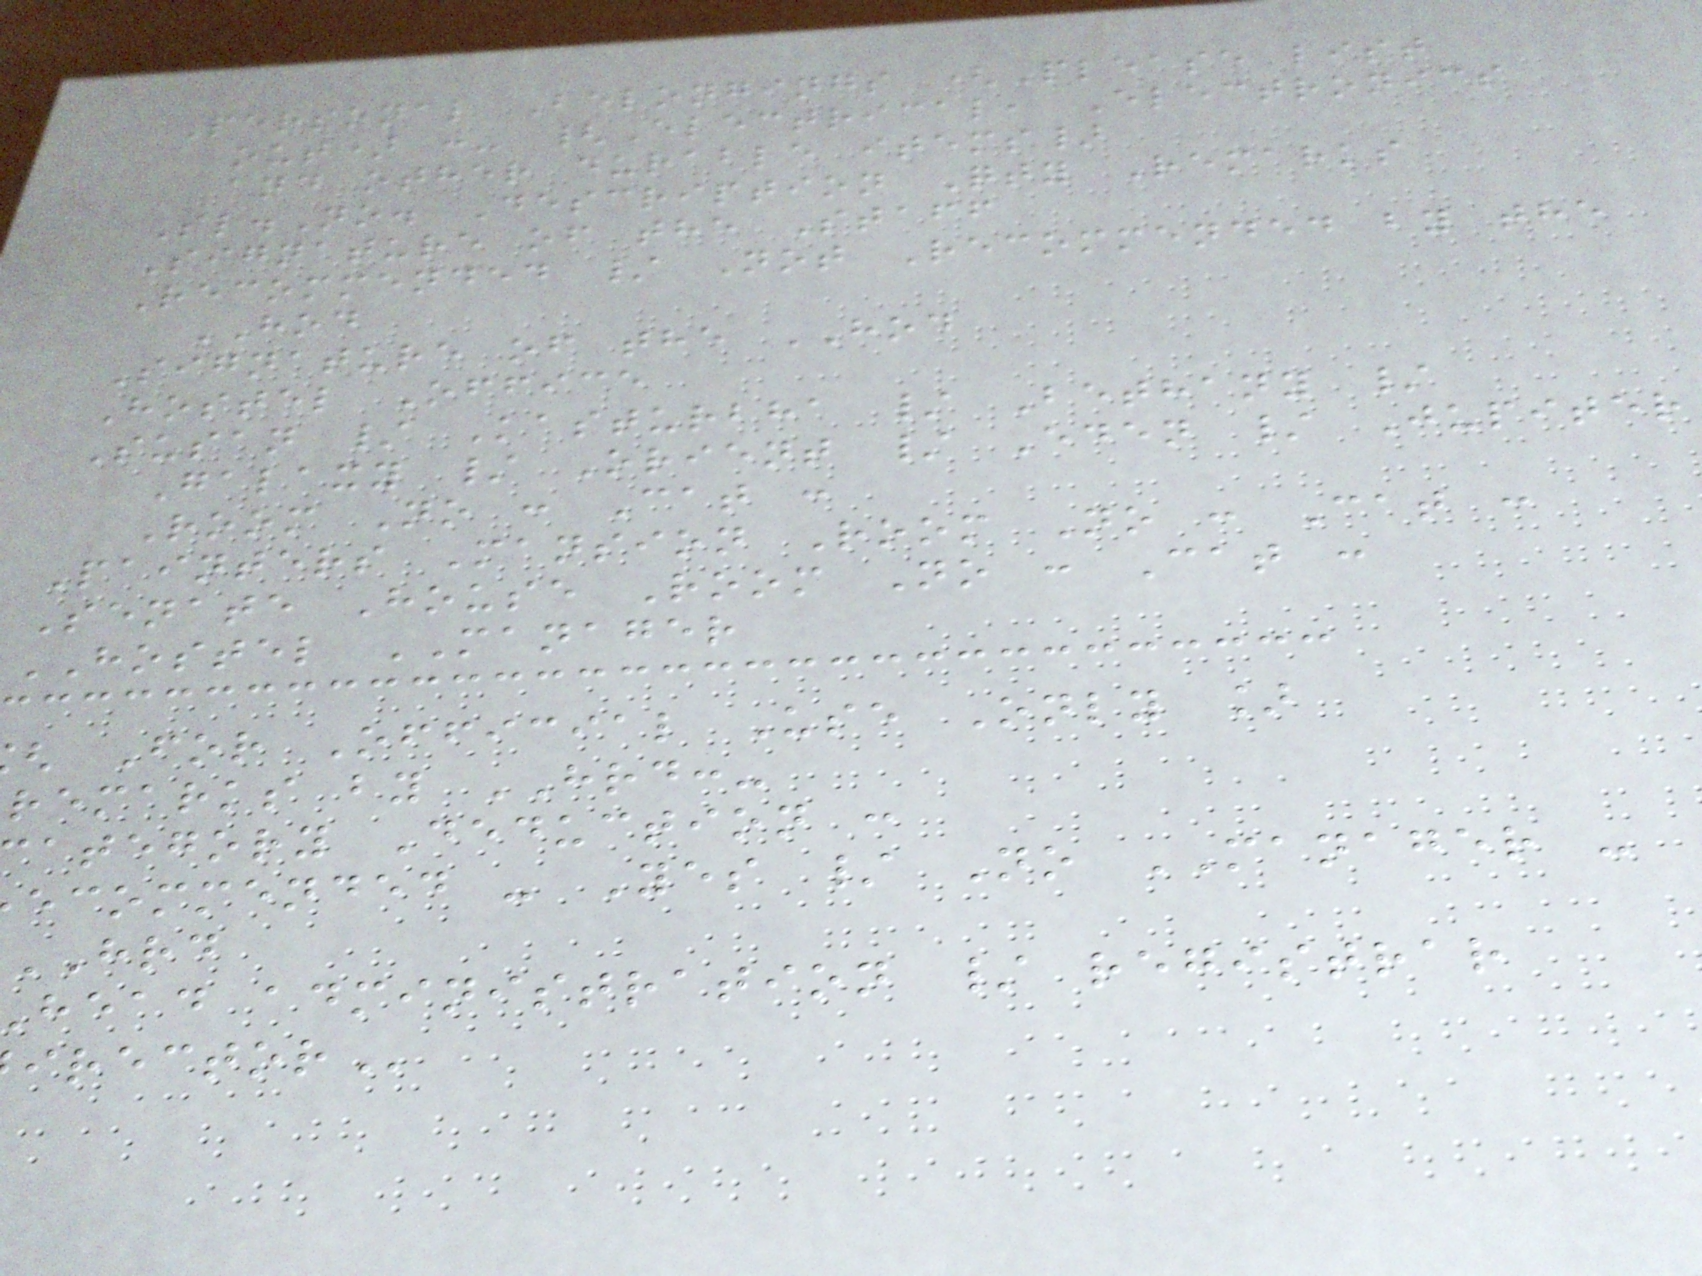Personal Belongings (Please list
out) :- {Electrical, Electronics
and other durable items}
Sl.No. Description Qty Remarks
Signature of the Staff
Recommended / Not Recommended by the
HOD
Signature of the HOD
Hostel Office
Susan / Kasturbha / Bethany /
Galaxy / Orient / Eden / Jupiter
Room No : Cat :
Painters Mansion Room No : Cat :
Senate House Room No : Cat :
HOSTEL MANAGER
For Official Use Only ]
remarks by HRD:-
ategory Deduction :
ecommended - Yes / No MANAGER -
HRD
head administration / registrar
